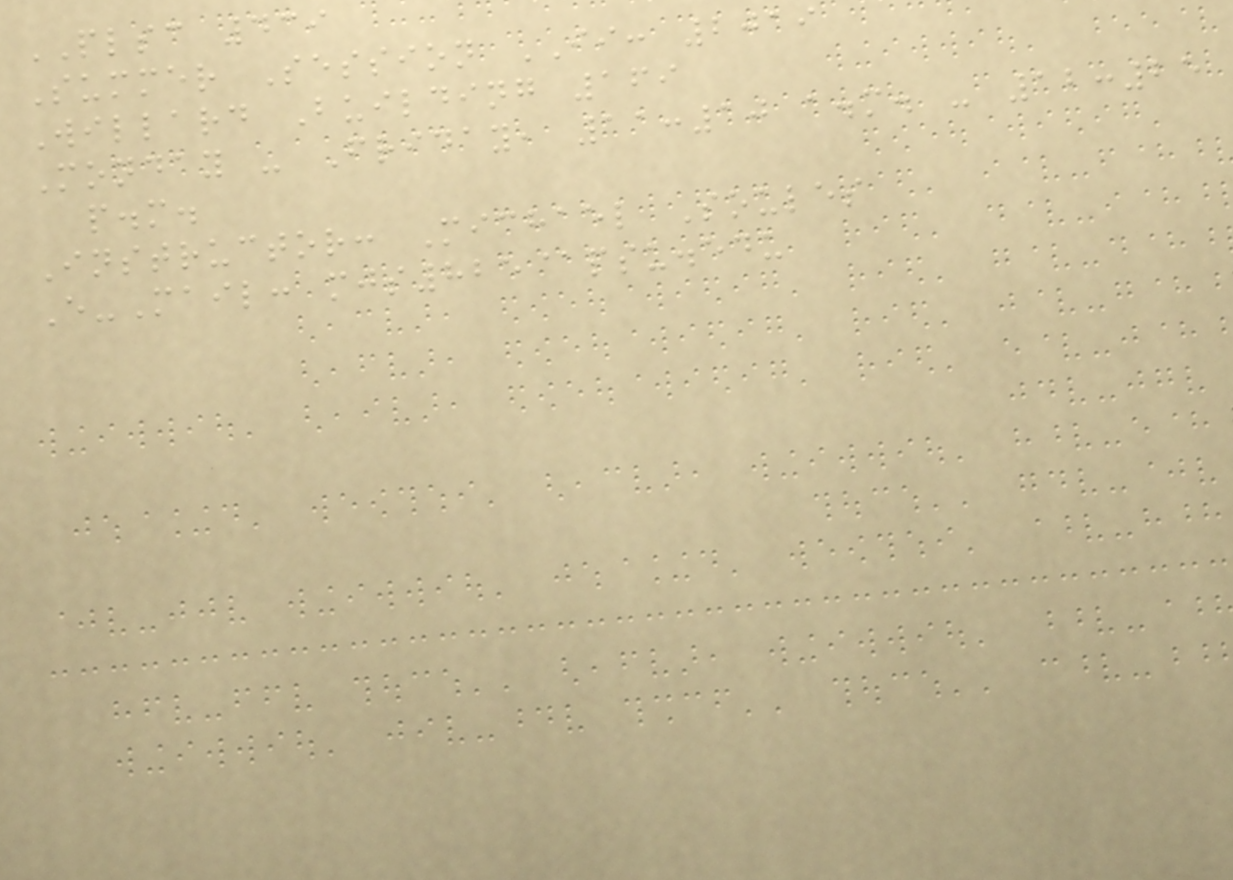PLSC 439
Summer Session II: 2019
Willard Building 169
Monday - Friday, 11:10 a.m. - 12:25
p.m.
Instructor: Michael Soules
E-Mail: mjs825@psu.edu
